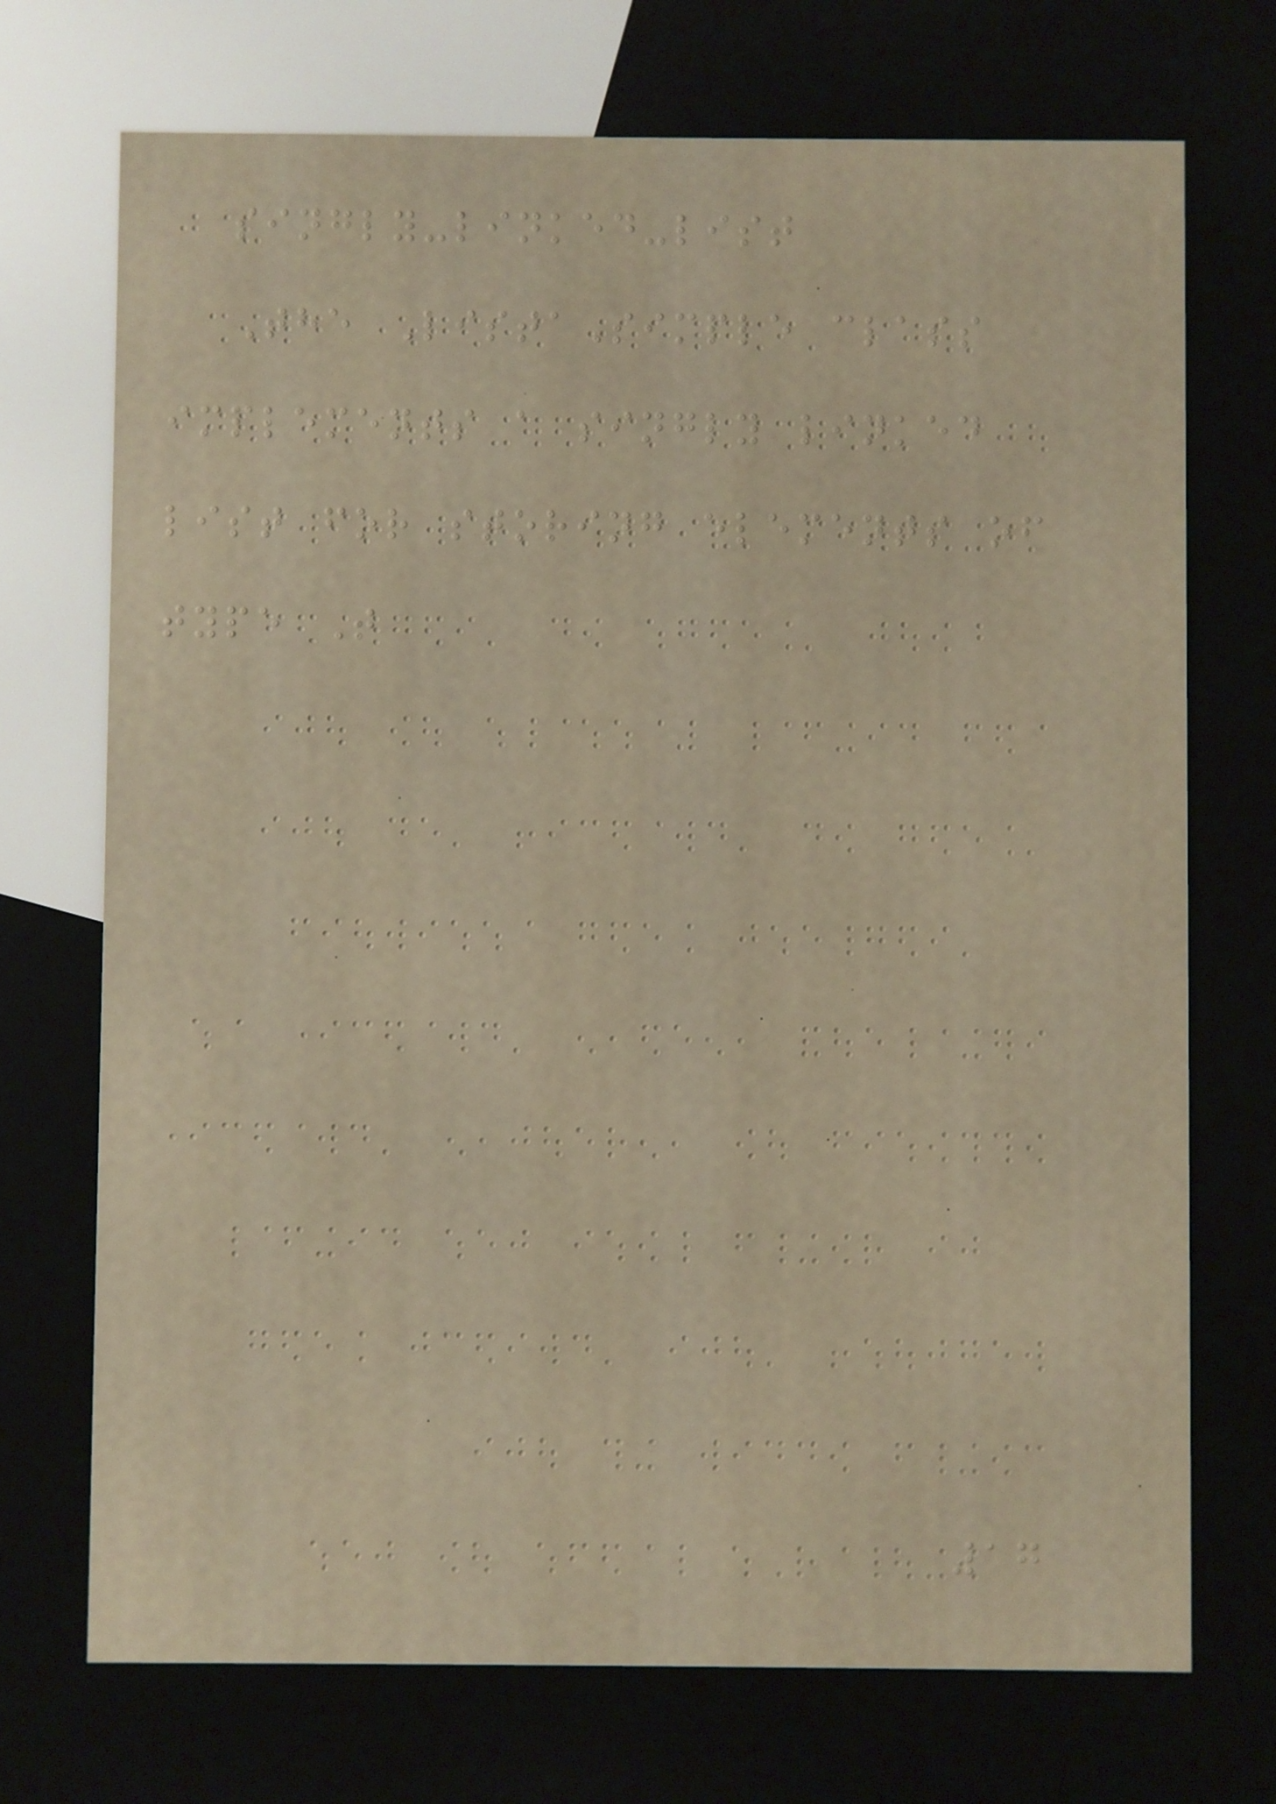singly-linked-list
The ListaSimple class
implements a singly linked
list for storing elements of
type T
17
